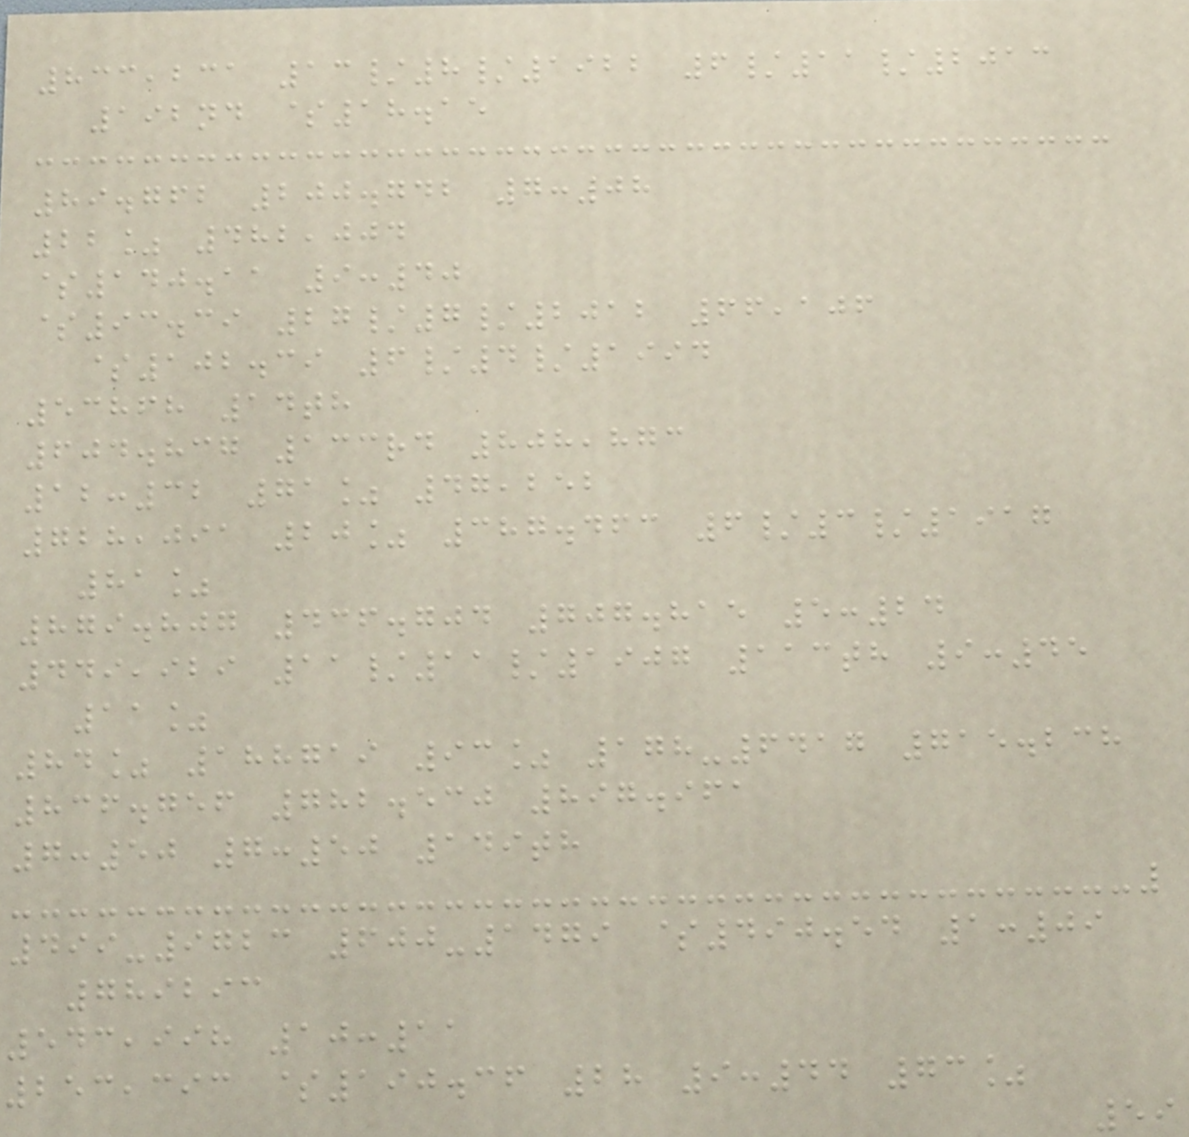833,231 13/8/1922 6/11/2013
192nd $18.15
89.762 200.742 7:08
22% 482,004
$140.11 9:40
$93.39 27/7/2012 66,106
$102.39 6/4/1994
53868 14th
604.837 133rd 808,873
12:32 71% 47,252
728,091 20% 387.463 6/3/1917
81%
879.807 436.704 707.815 5:24
449,929 11/11/1907 113th 9:45
11%
84% 188719 93% 178-6417 715.238
836.756 782.530 897.961
7:50 7:50 149th
499-9723 600-1479 $490.54 1:09
789293
543,998 10:11
253,393 $190.36 28 9:44 73%
59
